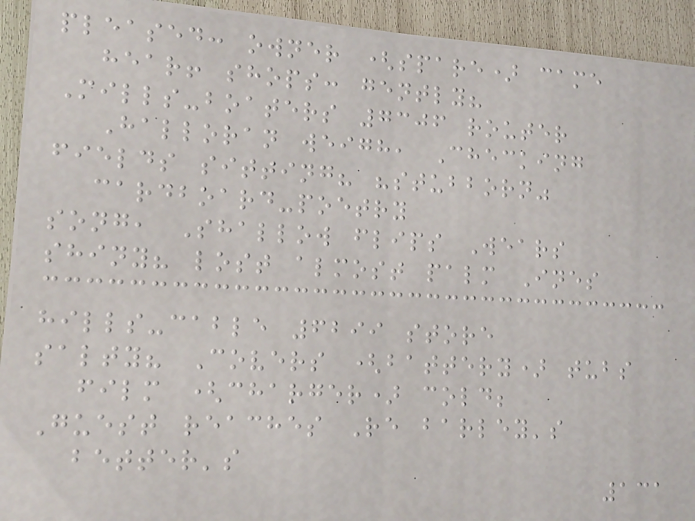pleased: owner (spare) came
hear! shops: gently?
Mills-boaters 7306 router
Halloran weigh, Checking
fields sitting? "stubborn"
cardboard-poetry
song, Shallow flips Wears
shiny? lost almost palm Ines
hills-cable 6299 store
salty? Covers (battery) tubs
film (charger) cold;
Guest reaches Re barley's
better's
131
